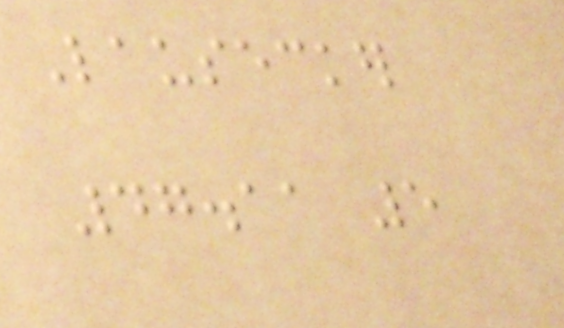Lausecker
47.11 5
